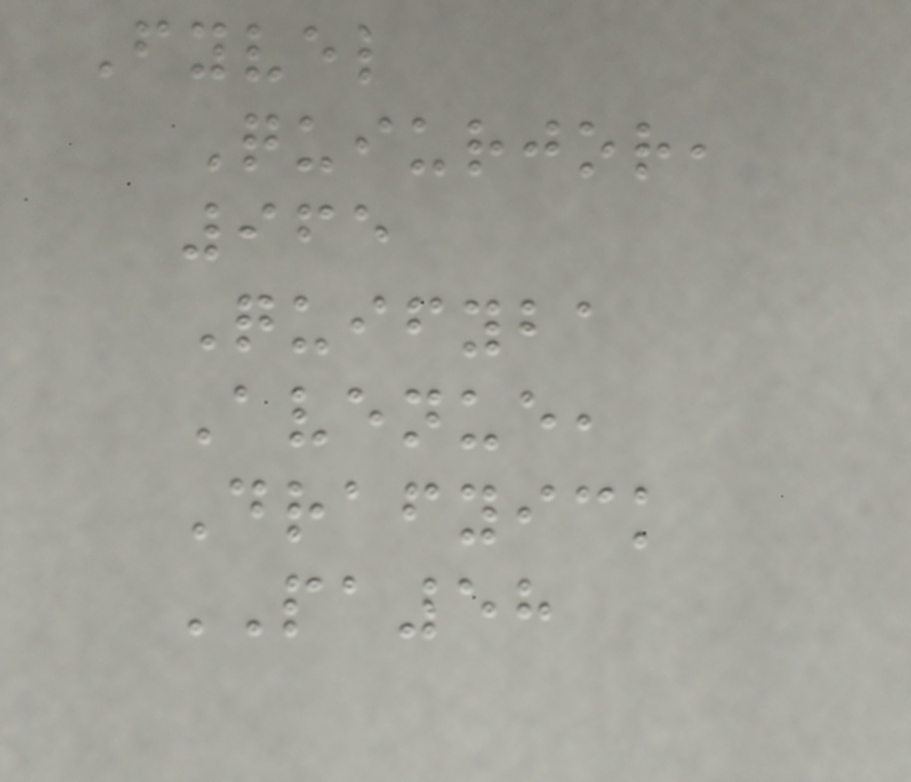Fyvel
Quiurjor,
965
Quifyba
Avenue,
Drafyick
PA58
